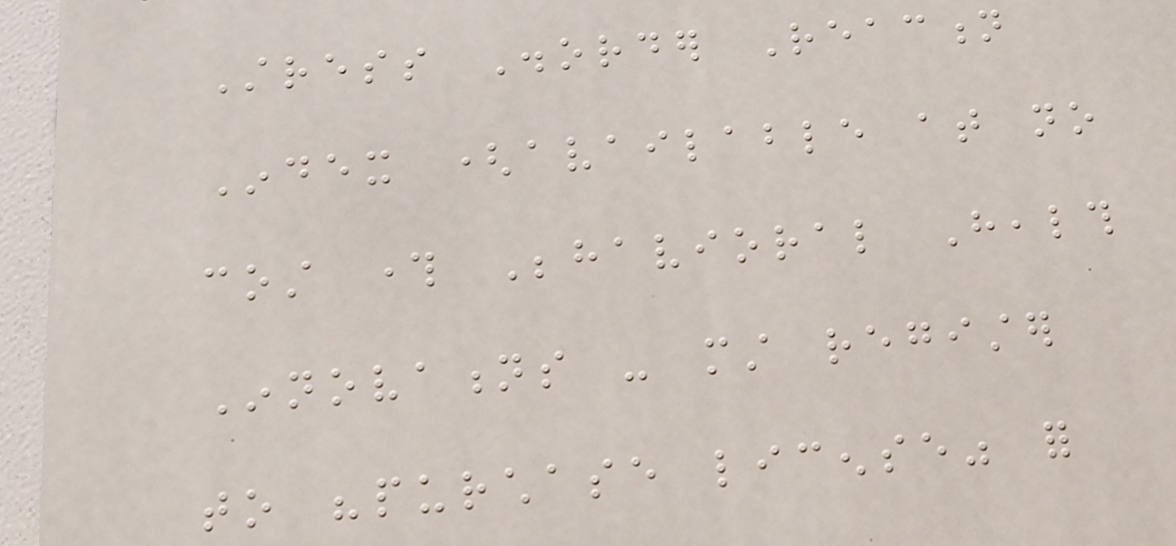Stress Disorder Reaction
Index (available at no
cost through Behavioral Health
Innovations - must register
to "purchase license" for
